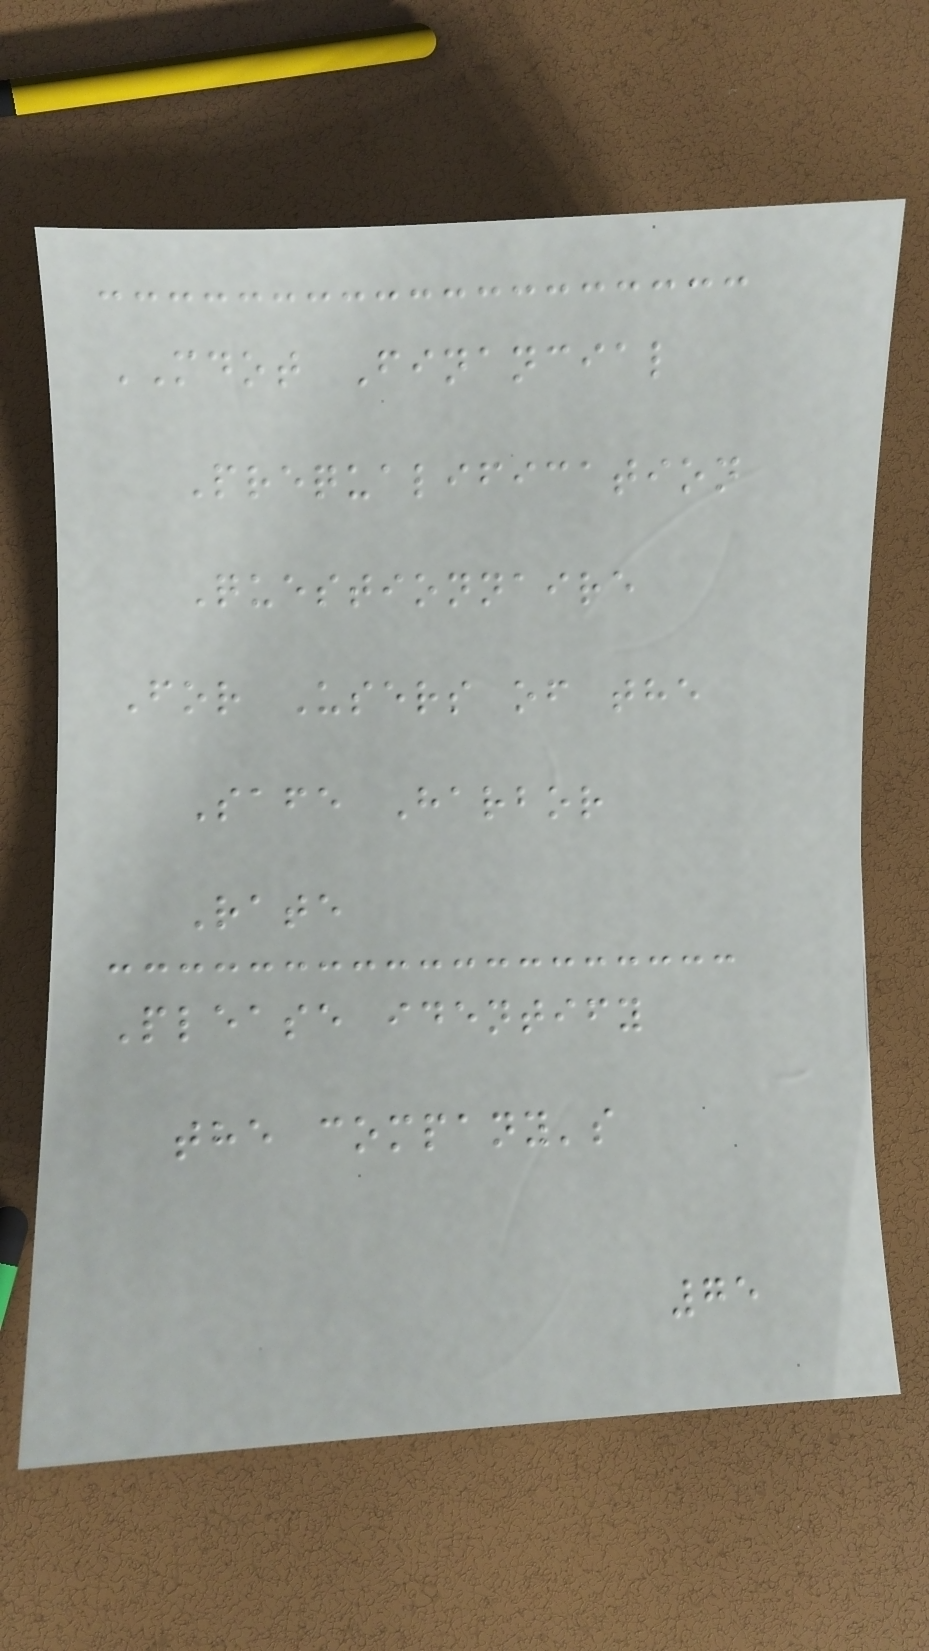MDOT Financial
Prequalification
Questionnaire
For Users of the
Safe Harbor
Rate
Please identify
the company's
75
